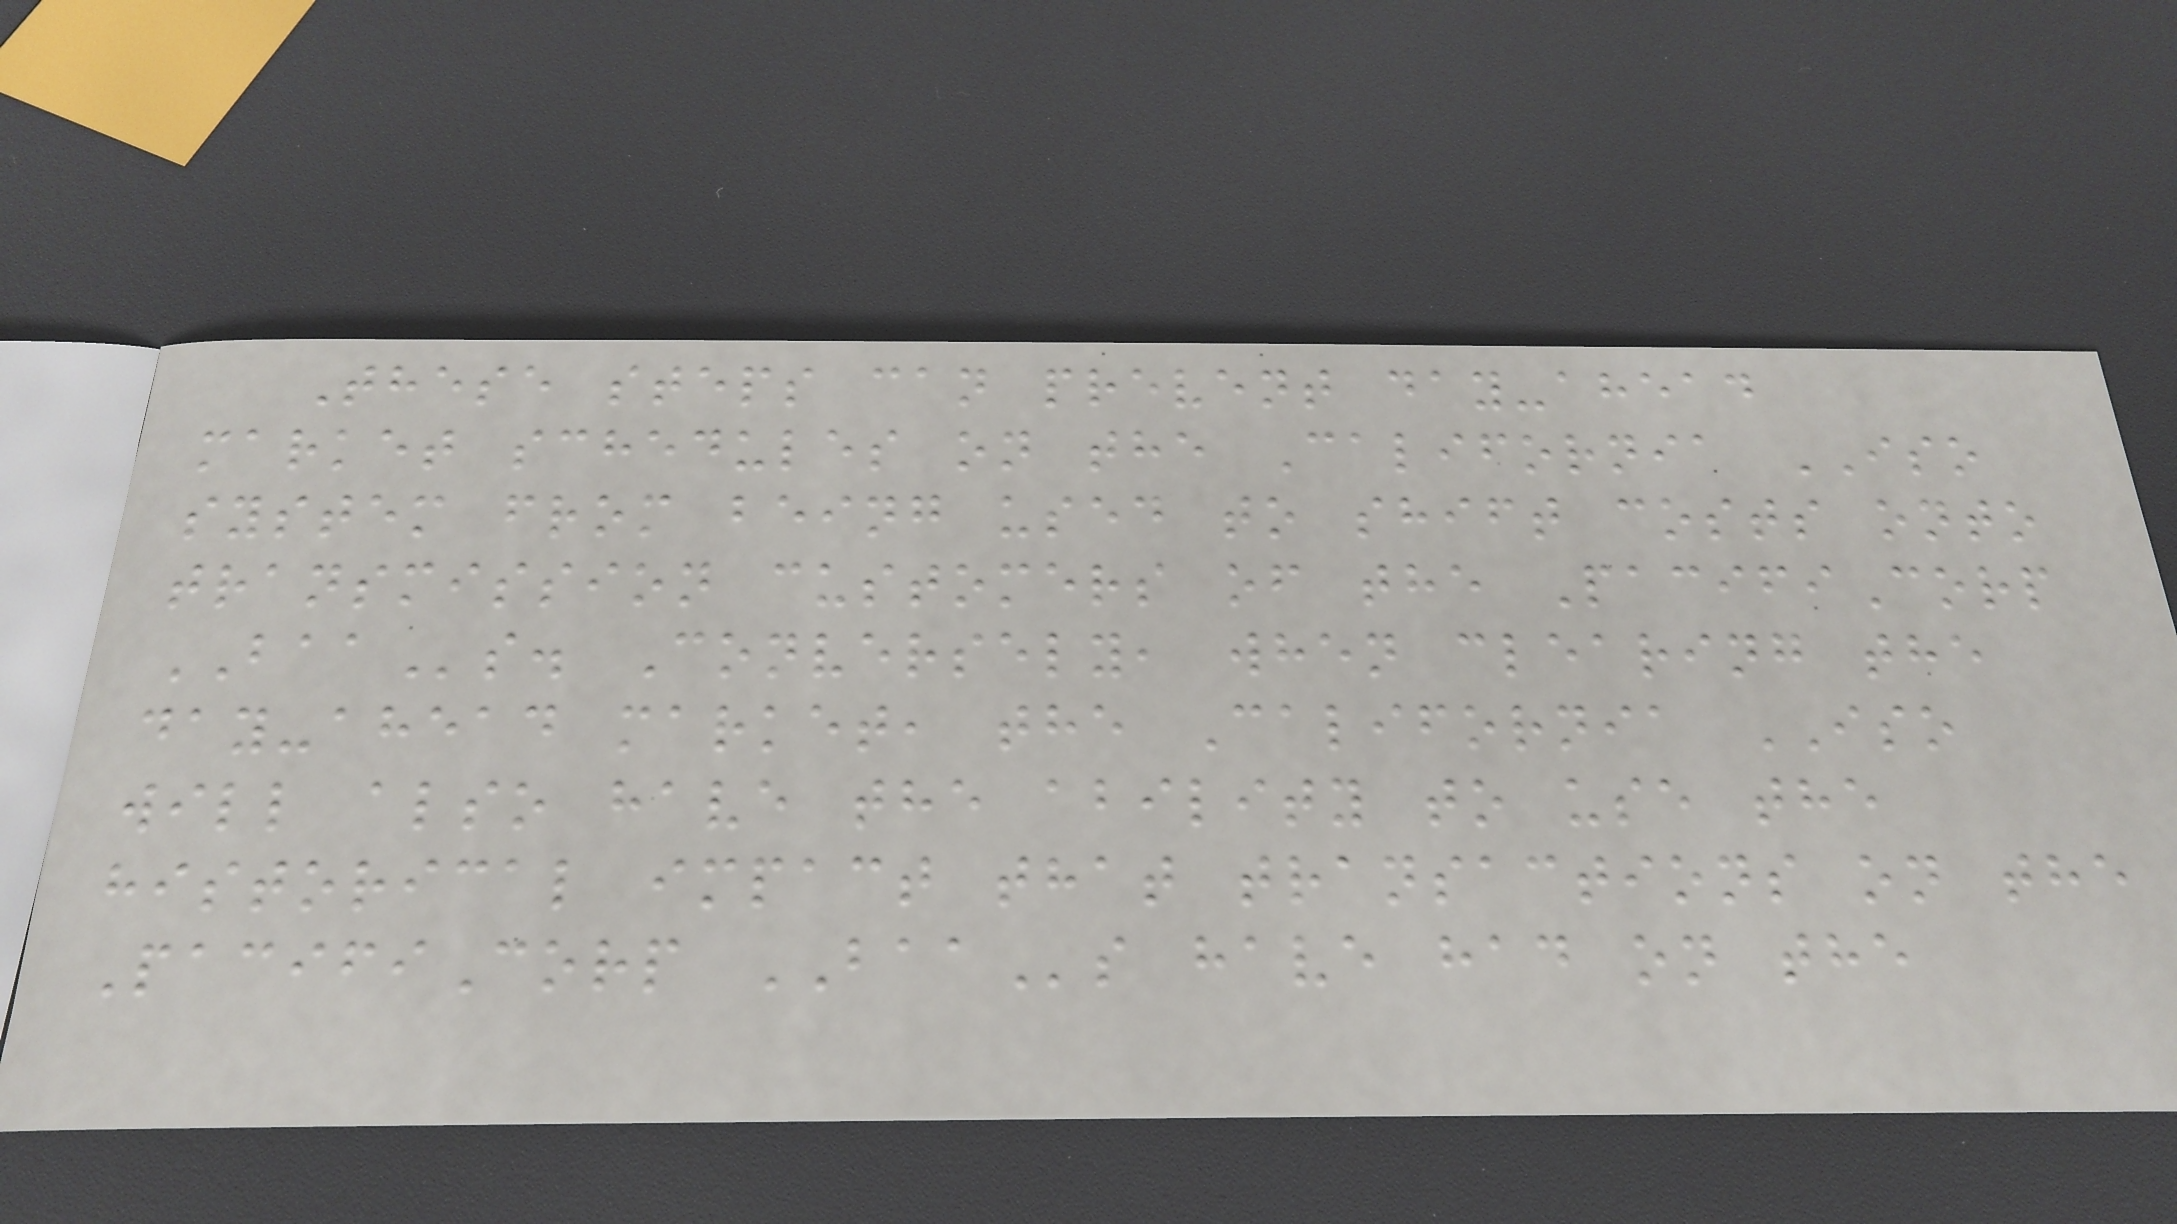These steps can prevent day-ahead
market schedules on the California ISO
system from being used to shift costs onto
transmission customers of the PacifiCorp
BAAs. Conversely, when clearing the
day-ahead market, the California ISO
will also have the ability to use the
historical impact that transactions on the
PacifiCorp BAAs have had on the
